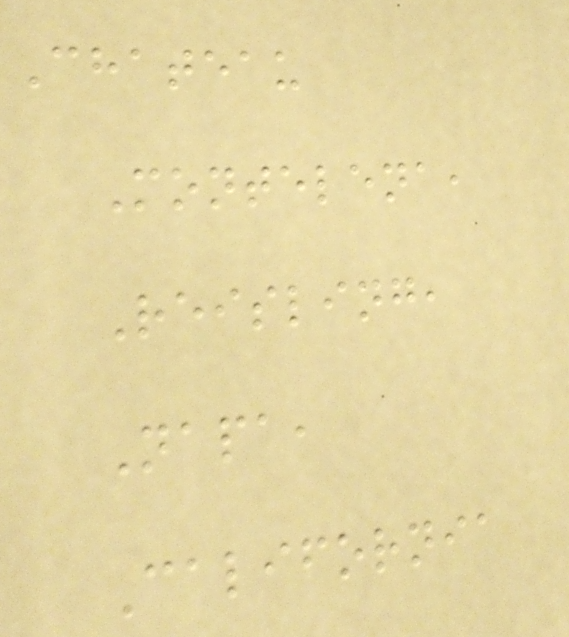Chateau
Montelena,
Reisling,
Napa,
California
